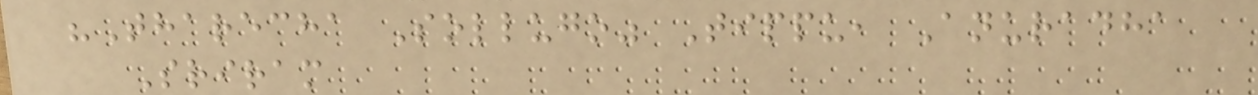"Tharecha Sollugo" Tippu, Anuradha
Sriram
